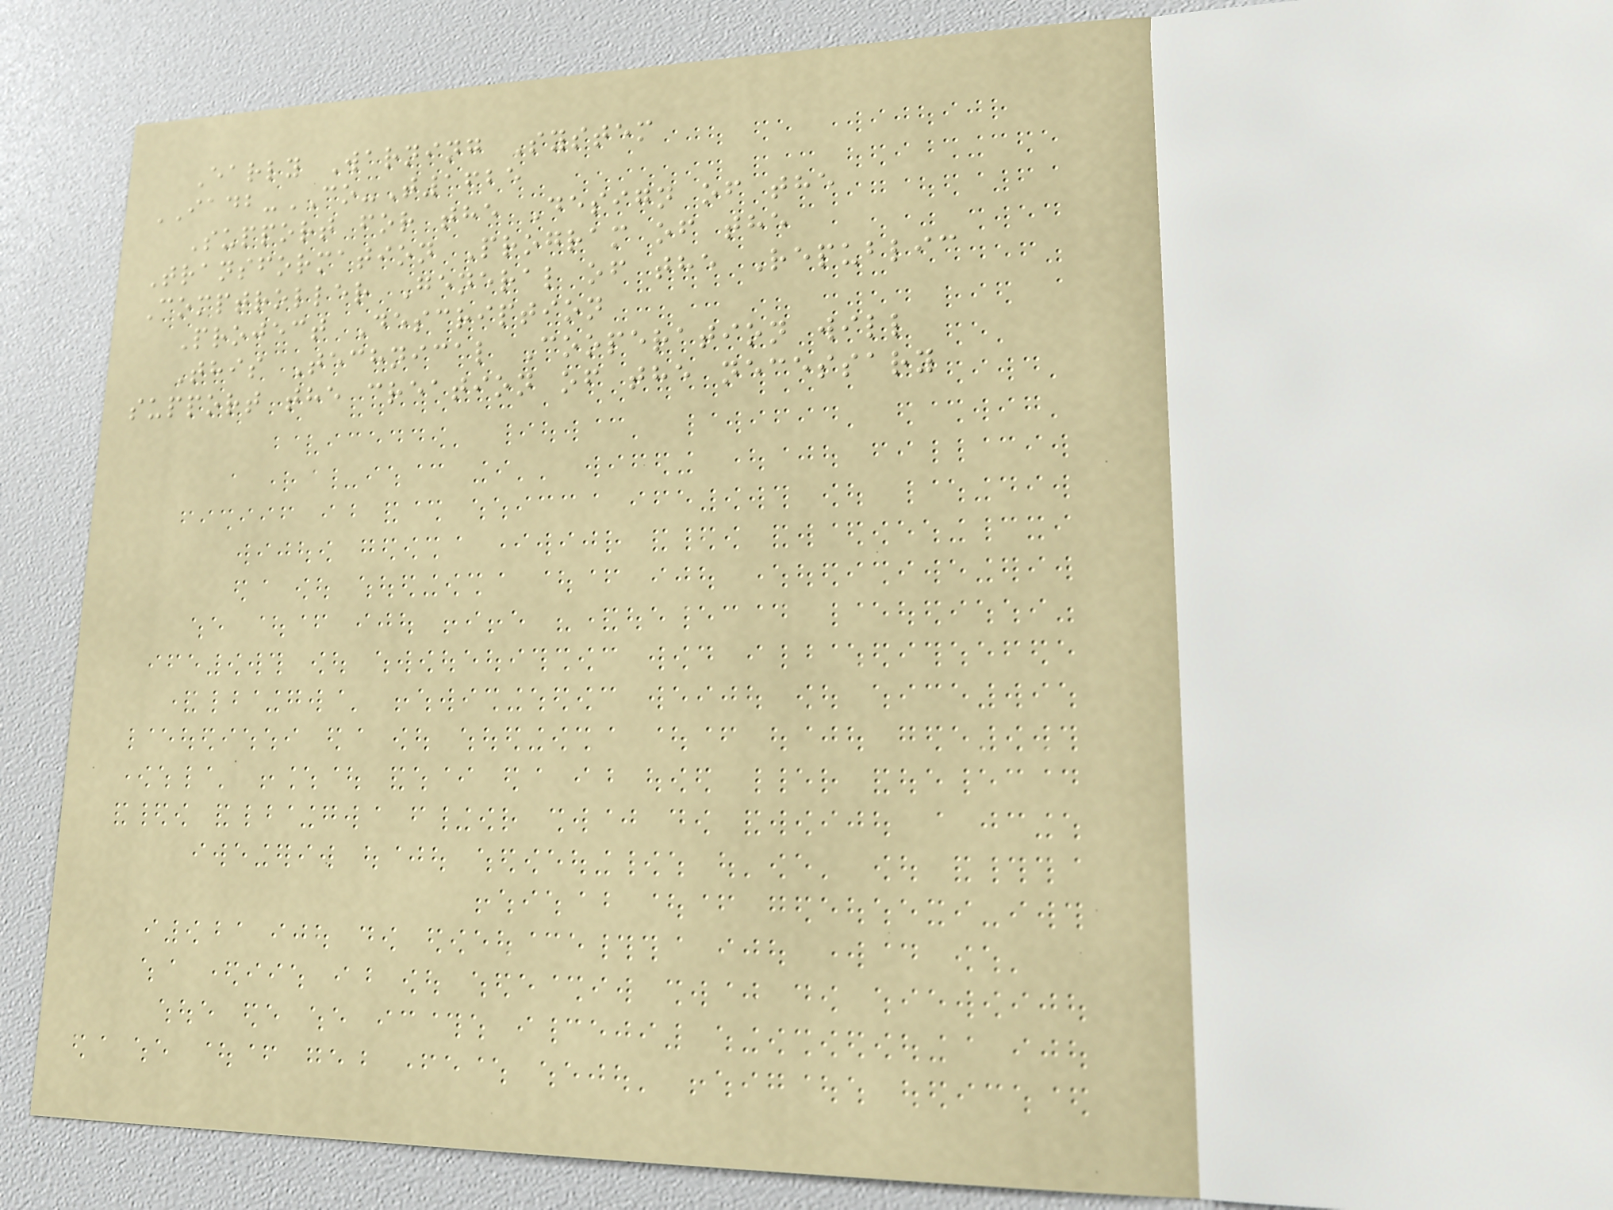Early Warning System
IADB-CO-T1625
Support for the Design of the
Transformation Program of the
Comptroller General of the Republic
Project Description
This Technical Cooperation will
support the creation of the necessary
